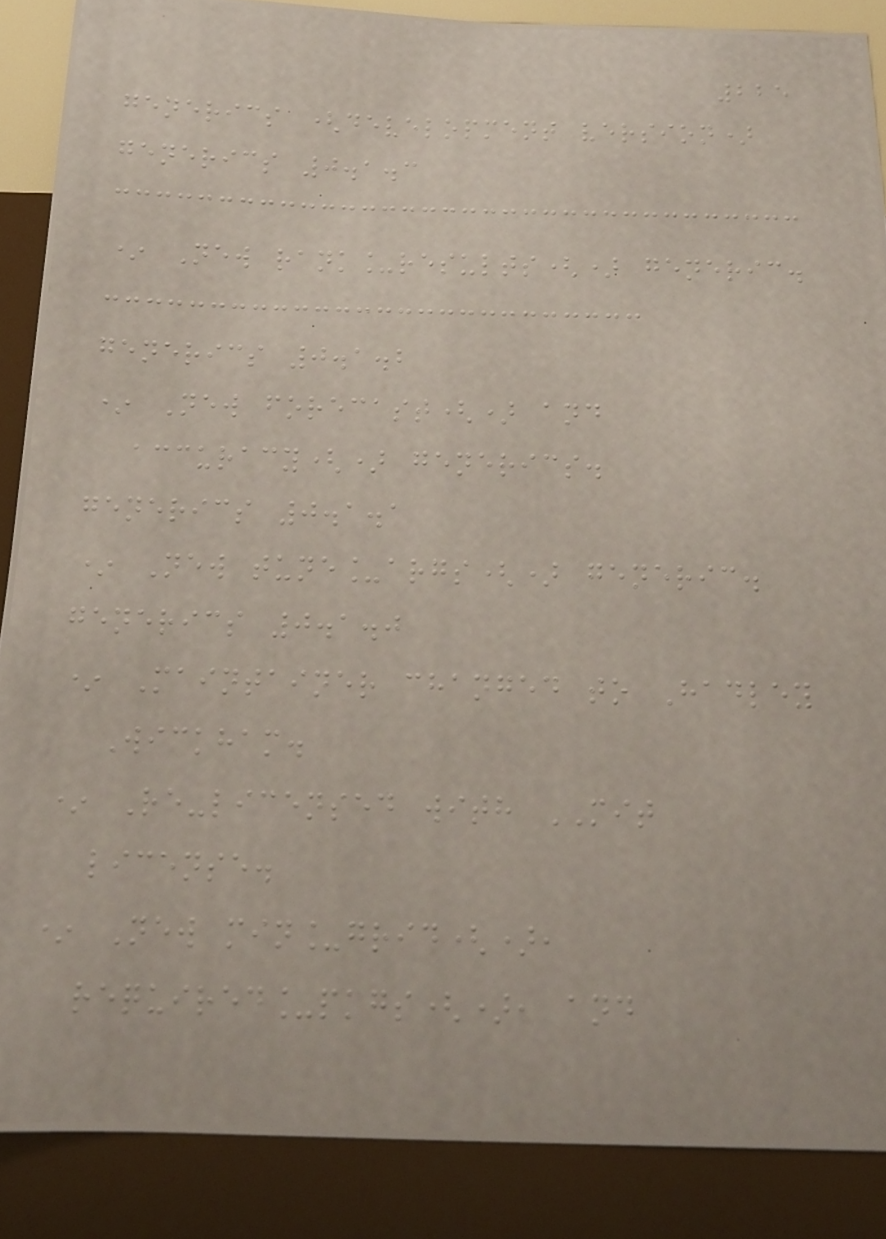225
generics (development version)
generics 0.1.3
* New rank_results() generic.
generics 0.1.2
* New forecast() and
accuracy() generics.
generics 0.1.1
* New tune_args() generic.
generics 0.1.0
* Maintainer changed to Hadley
Wickham.
* Re-licensed with MIT
license.
* New min_grid(),
required_pkgs(), and
